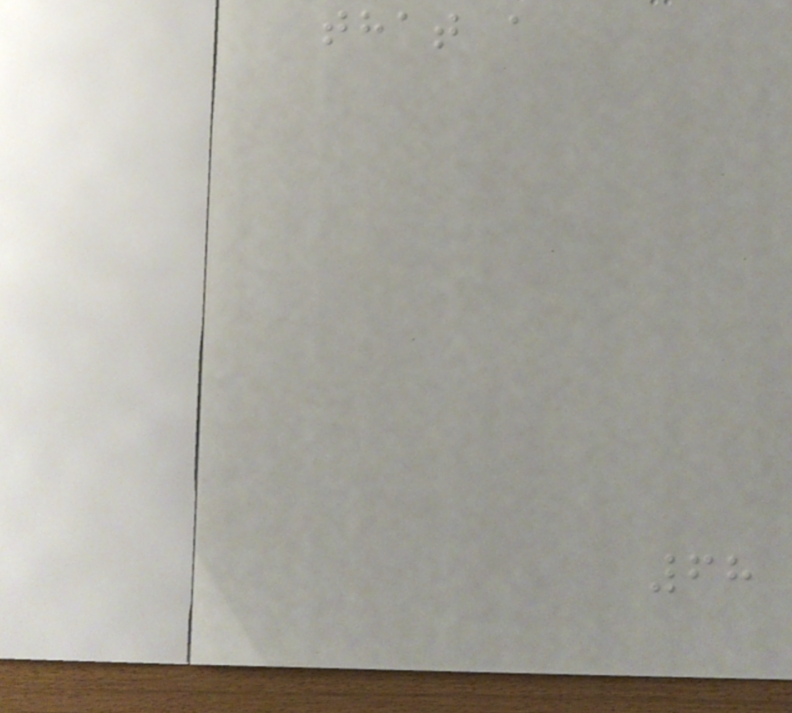that a
68
